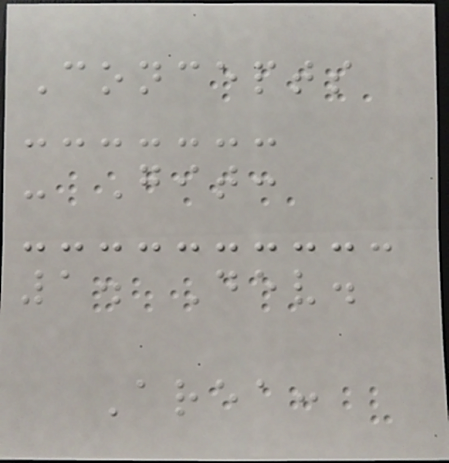Concepts
- Git:
1. Dev.
Area:
